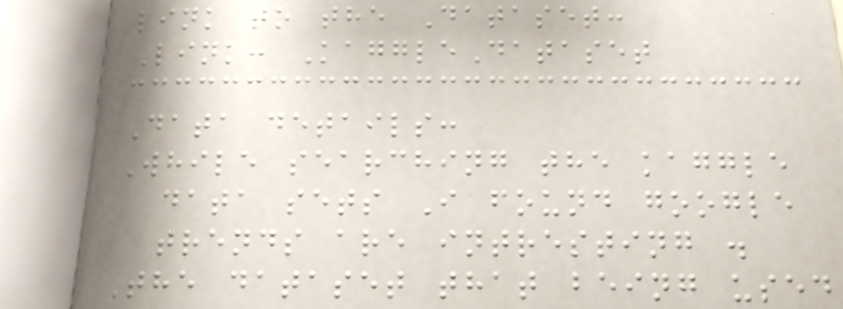link to the Dataset:
Link: KaggleDataset
Data details:
While searching the kaggle
data sets I found google
trends are intresting .
The dataset that being used
